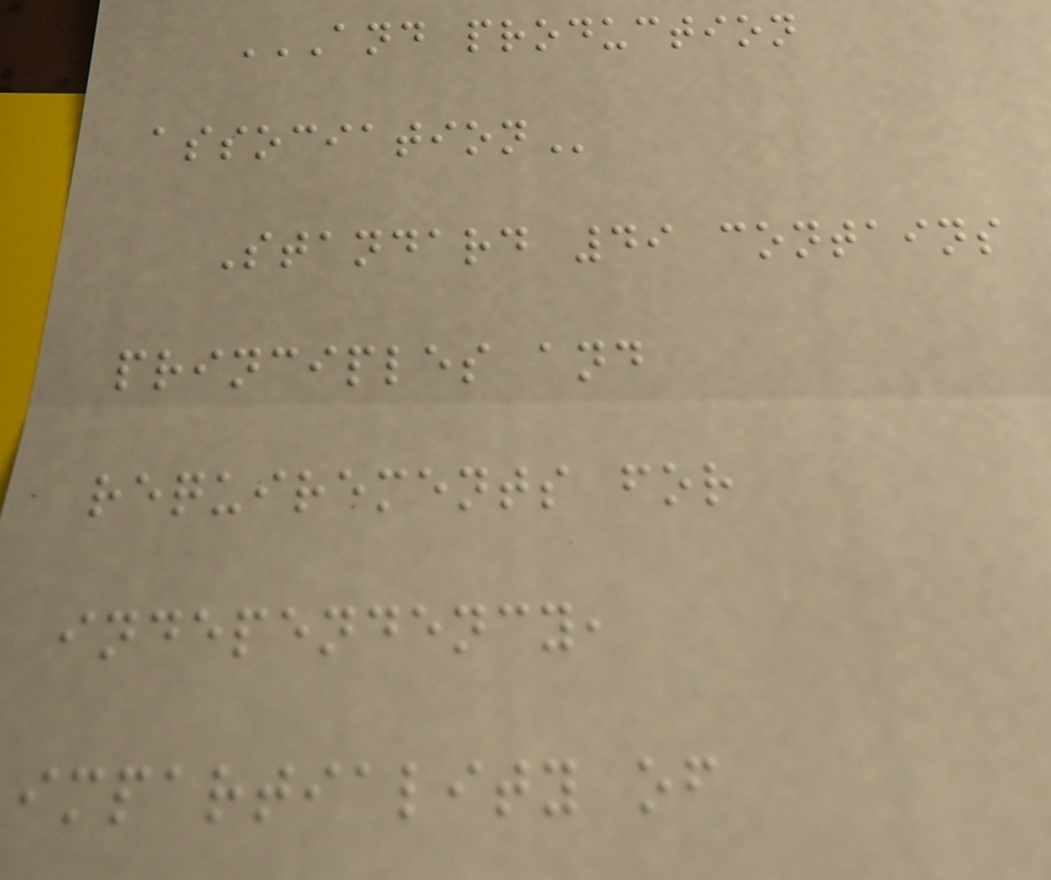AND PRODUCTION
ASSOCIATION
Standard 49 contains
principles and
requirements for
independency,
impartiality of
